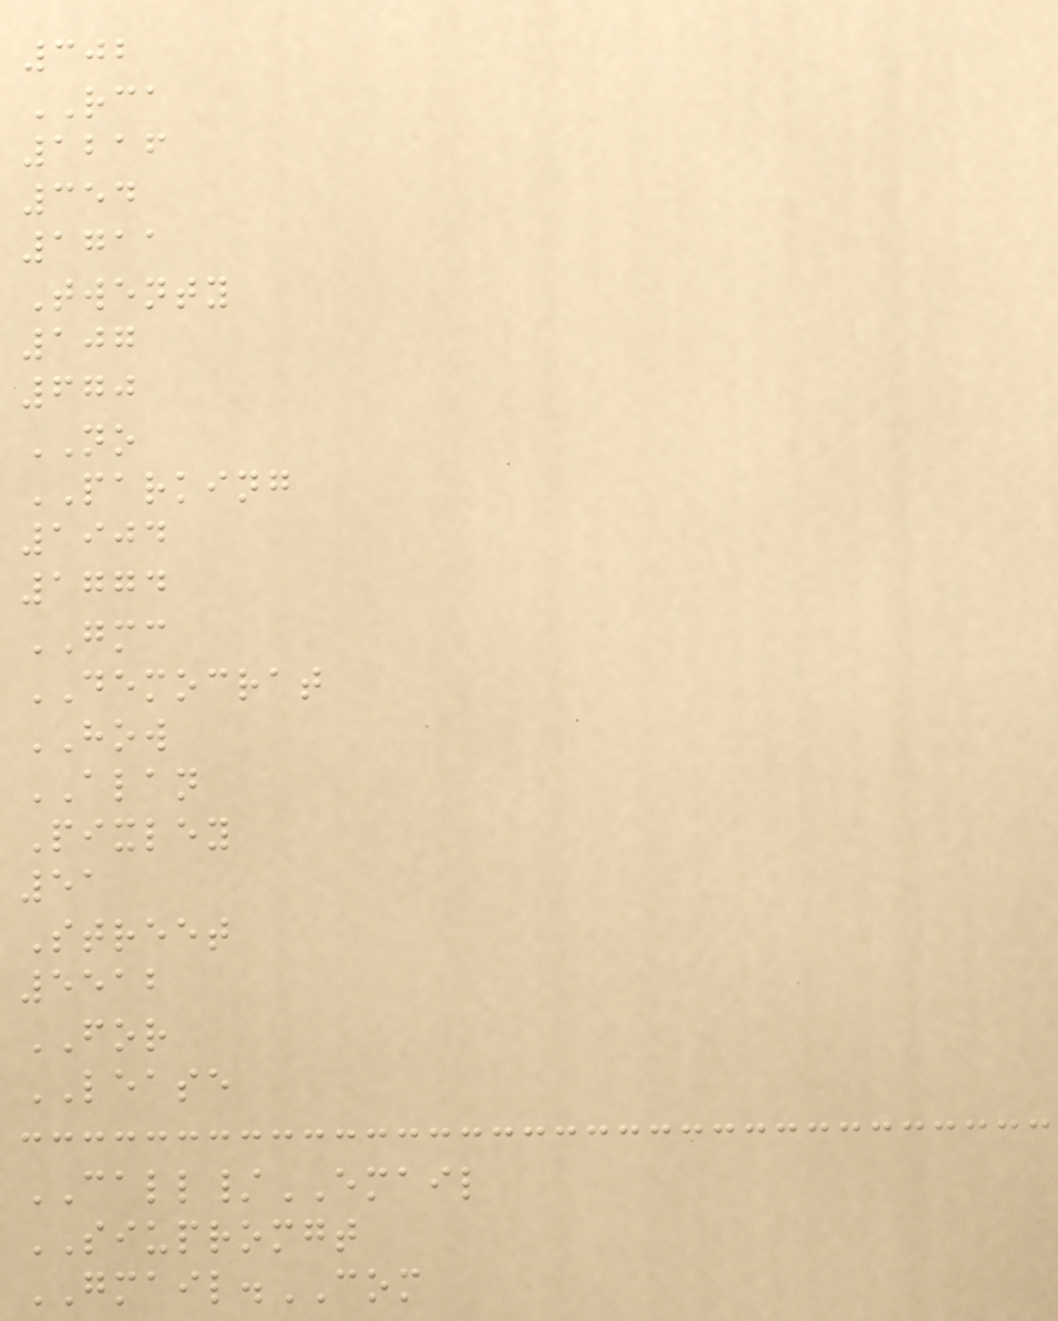302
RCA
1216
354
1711
Twenty
107
670
NO
PARKING
1904
1774
GMC
DEMOCRAT
HOW
ALAN
Pixley
51
Street
5512
FOR
LEASE
CALL/EMAIL
SIUPROMGT
GMAIL.COM
